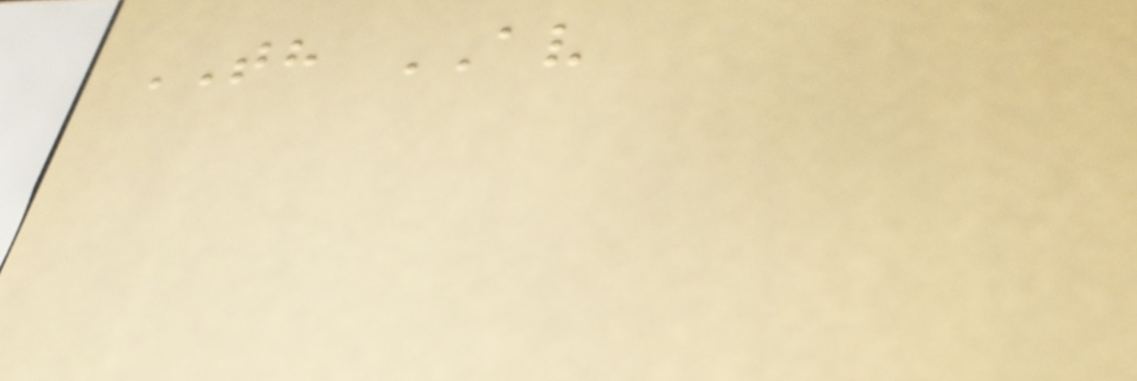TH AV
